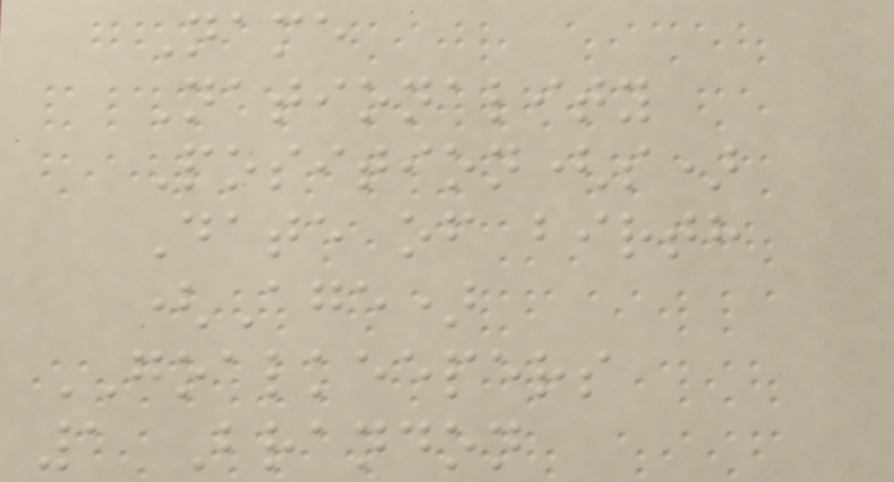Name
Nationality
Position(s)
Date of birth
(Age)
GOALKEEPERS
1 Brandon
